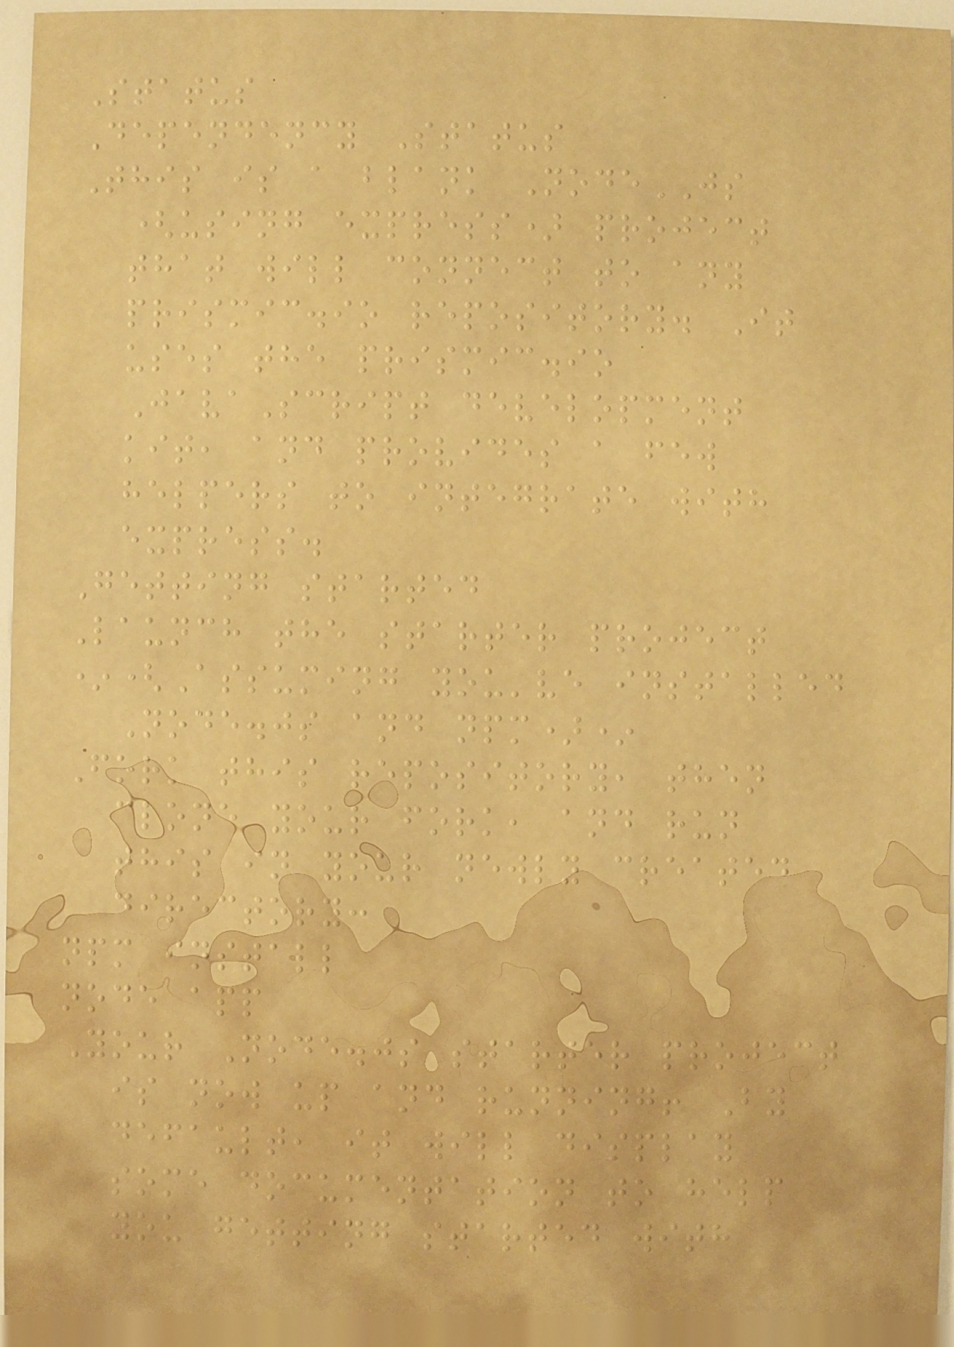Status
Dependency Status
This is a blank NodeJS
(using express) project
that will connect to any
prismic.io repository. It
uses the prismic.io
JavaScript development
kit, and provides a few
helpers to integrate with
express.
Getting started
Launch the starter project
*(Assuming you've installed
Node.js and npm)*
Fork this repository, then
clone your fork, and run
this in your newly created
directory:
npm install
node app
Your Node.js starter project
is now up and running! By
default, it will display
some documentation to help
you getting started with
